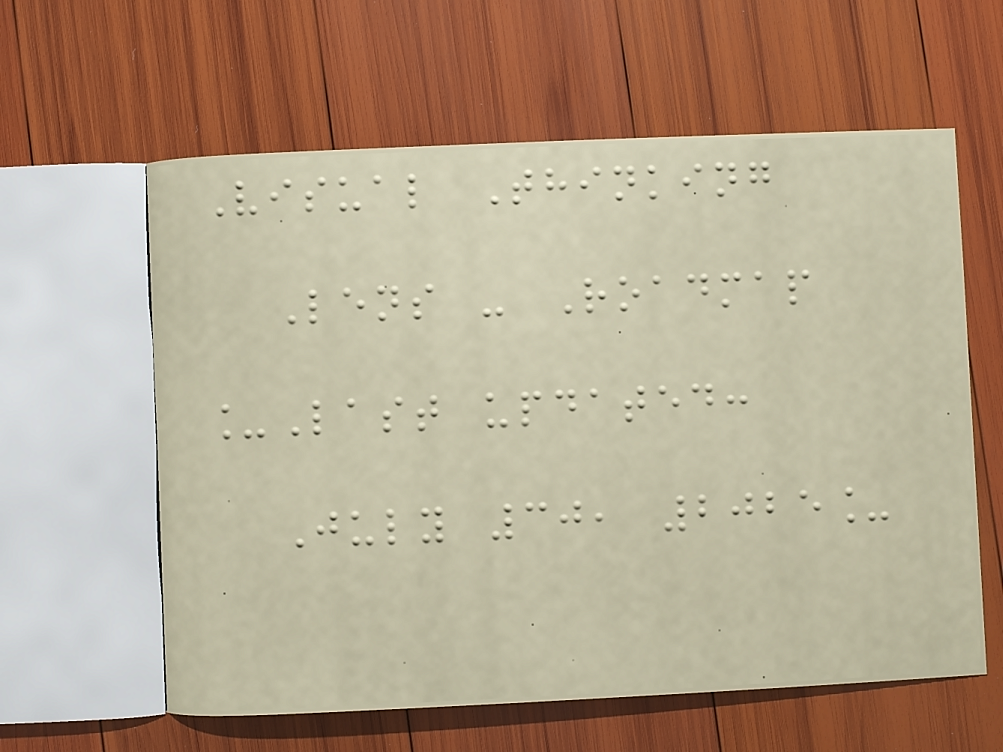Visual Thinking
Lens - Roadmap
_Last updated:
July 30, 2025_
